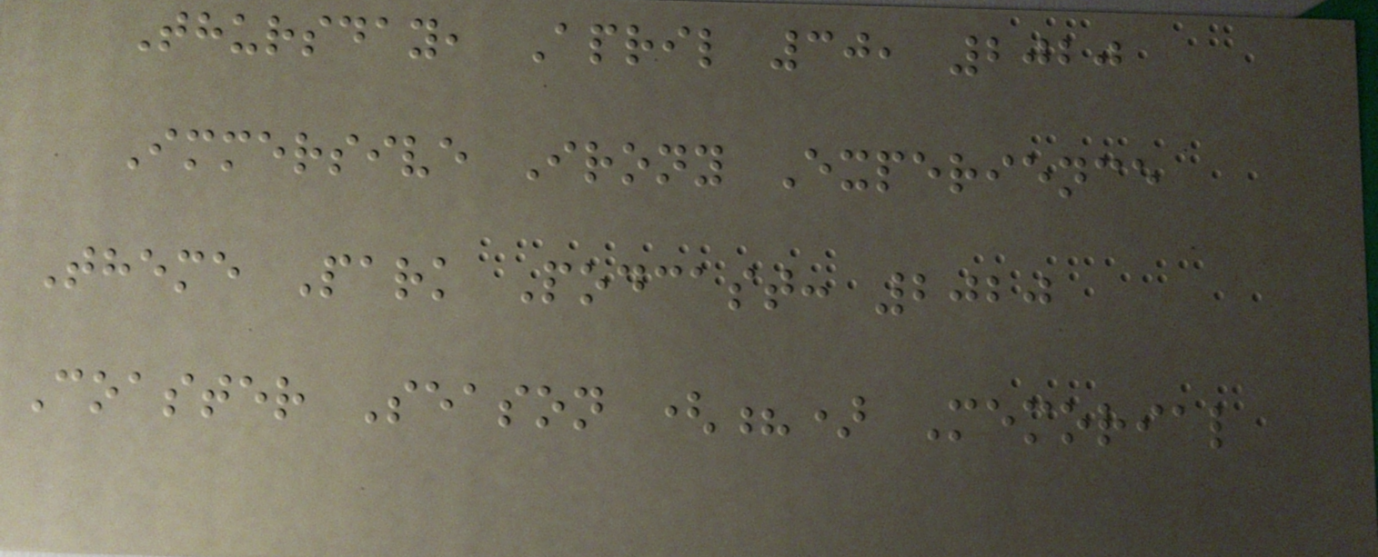Thursday, April 30, 2020
Immersive Irony Experience
Theme Park Podcast: 2020
Coaster Season (?) Memorial
